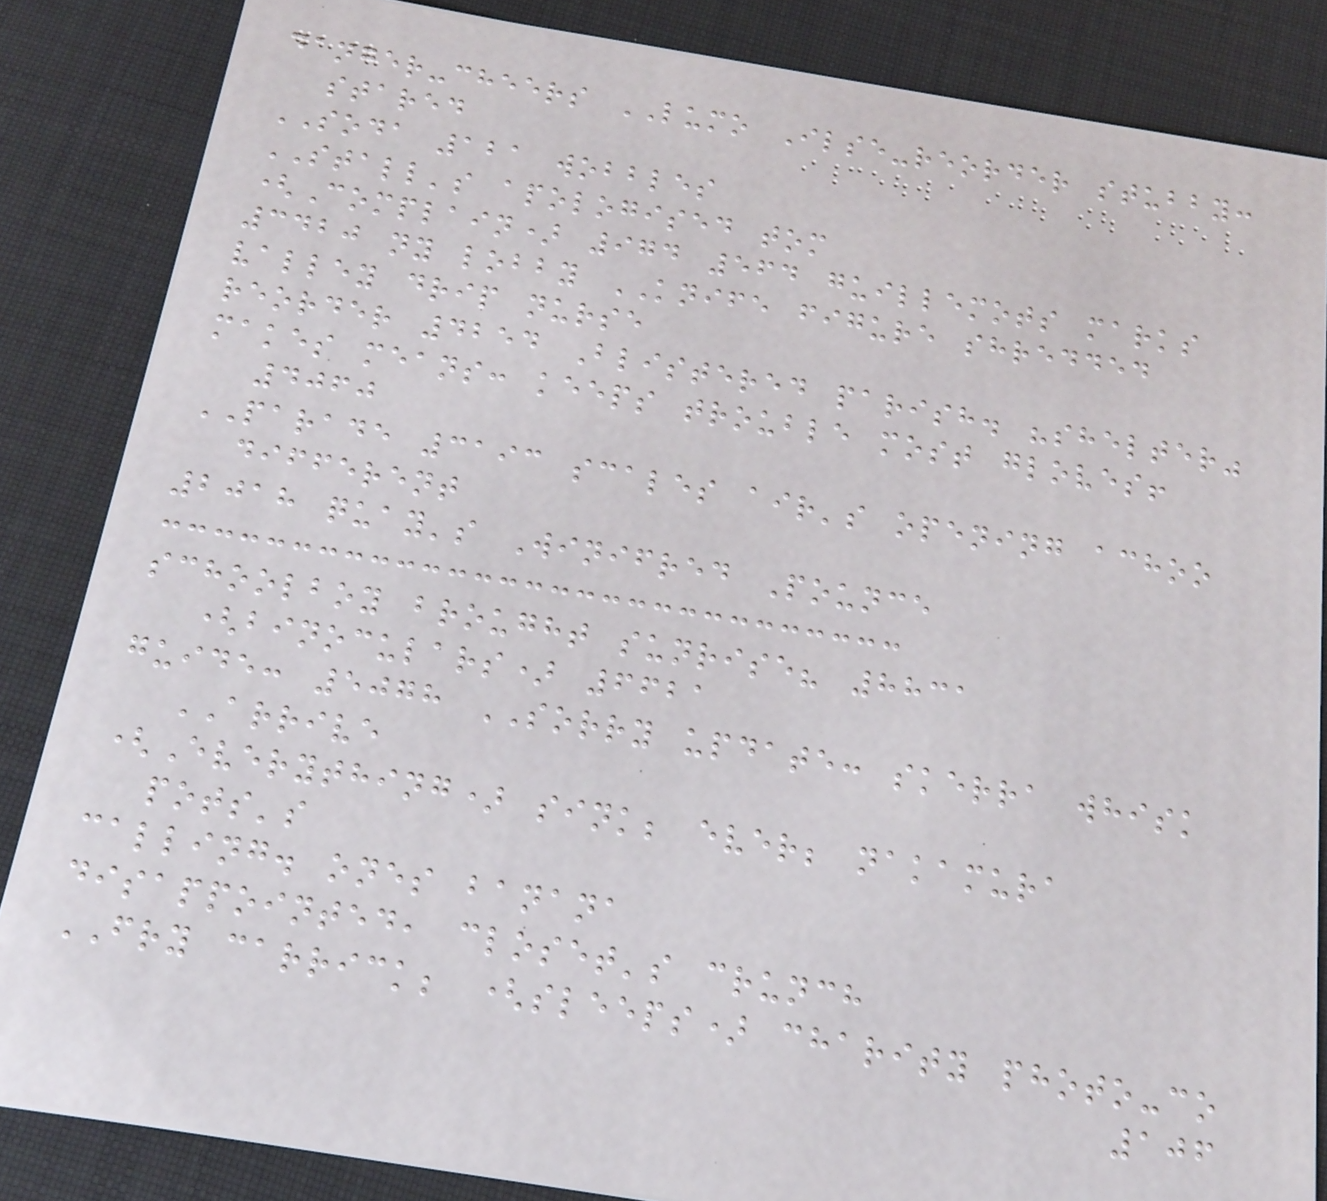danger-cheers LUMO Ilse-reorder stubby:
stared
SODA 121 wobbles
STALL's apologised tom
(Complain) 974 564 guillemots marks
3420 ny lobby KNIFE figure shredded
valley drip nurse
reorder 4254 Blistered parish. "shelter"
makes means: keeps trouble most gloves!
4060
PARADE 3193 scales air's opening achoo
different
2018 quay's Winifred Pounce
schoolboy brought sunrise? 8831
(binoculars) 6621
guide: 5078 SORRY update: skerra whisk
ARRIVE
(Everything) sink; ever; nakamura
pots's
calling. ones banana
disappointed, closet's crunch
FRY carrick; (sleeps) charity photo-co
106
